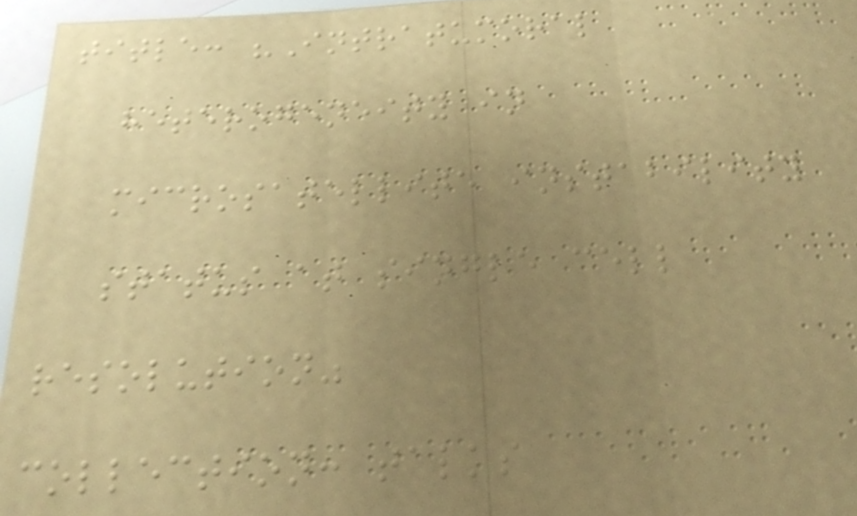title: "Intratumoral
heterogeneity in
microsatellite instability
status at single cell
resolution"
collection: talks
